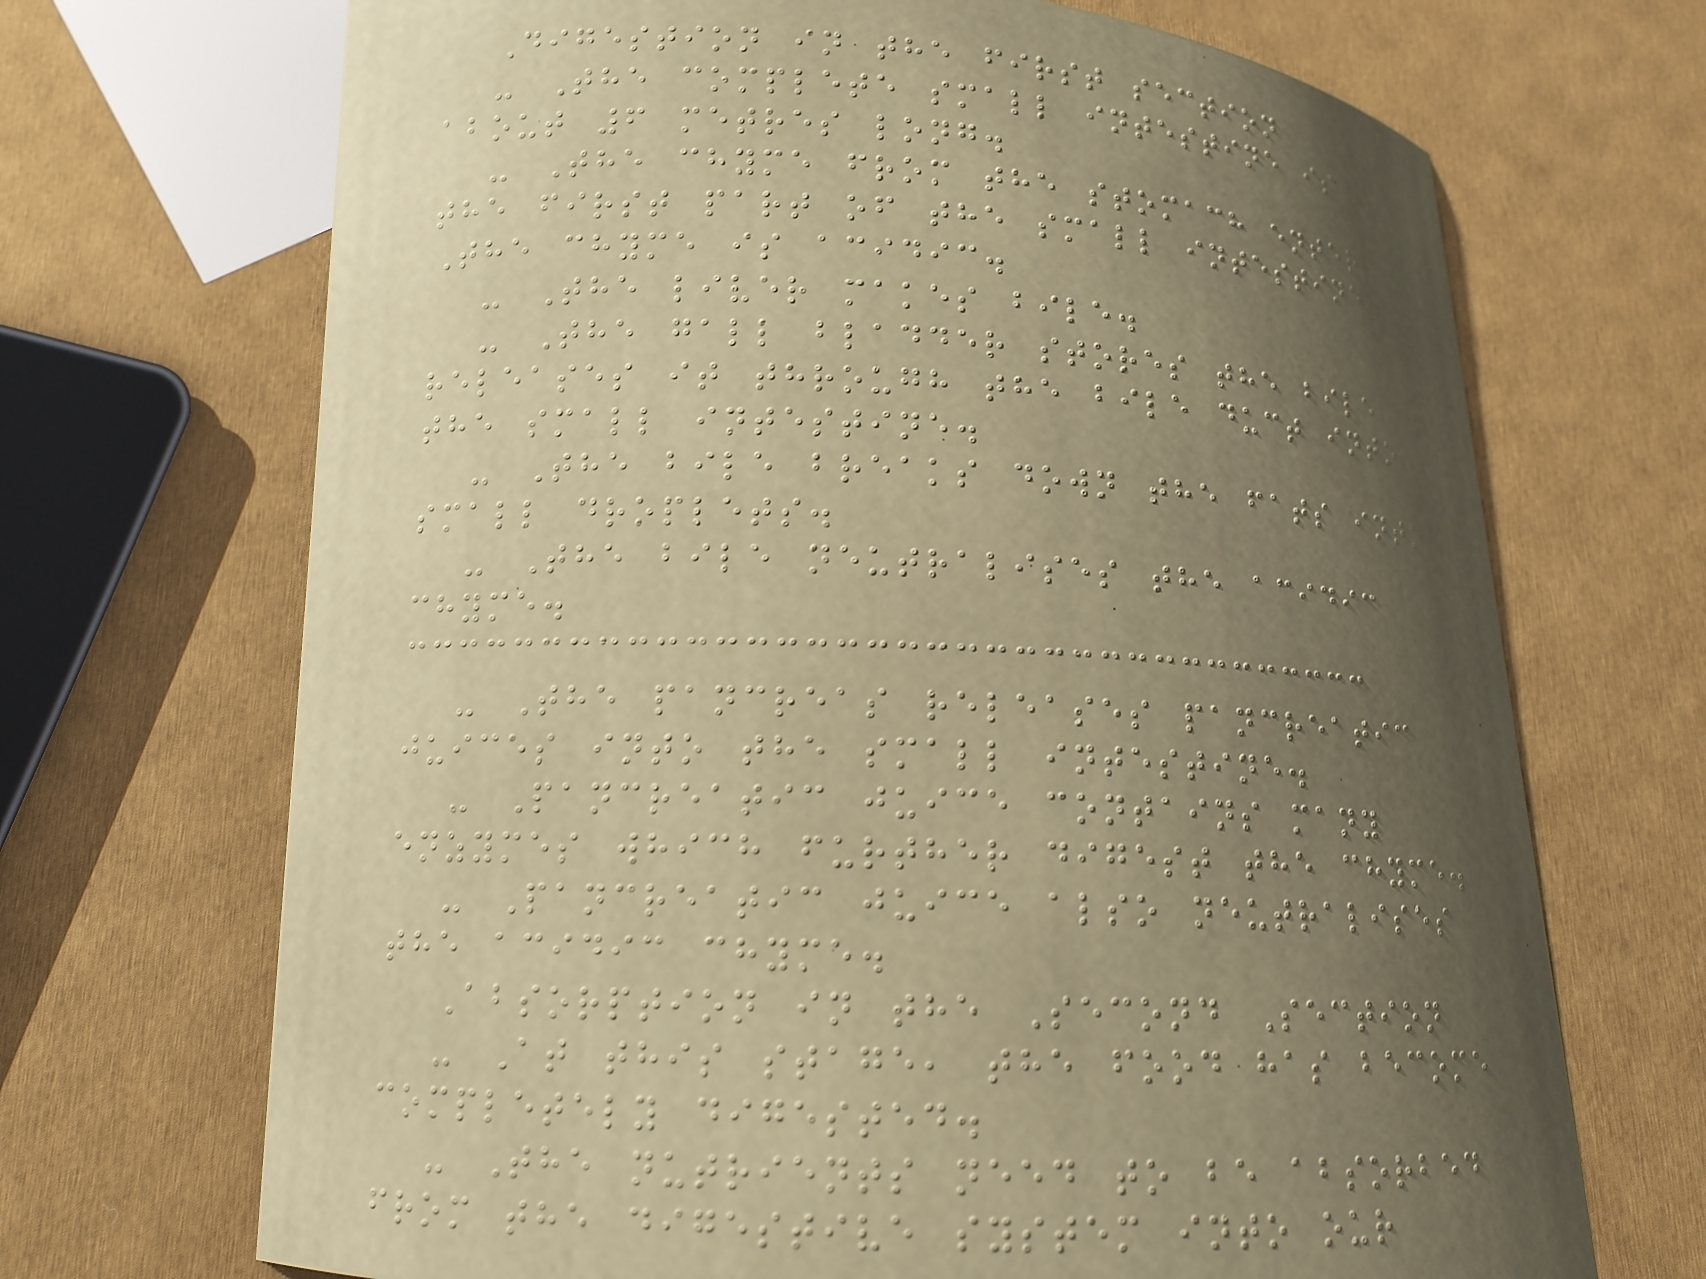Digestion in the first section
- The complete small intestine is
about 6 metres long.
- The chyme from the stomach enters
the first part of the small intestine.
The chyme is acidic.
- The liver makes bile.
- The gall bladder stores the bile and
releases it through the bile duct into
the small intestine.
- The bile breaks down the fats into
small droplets.
- The bile neutralises the acidic
chyme.
- The pancreas releases pancreatic
juices into the small intestine.
- Pancreatic juice contains many
enzymes which further digest the chyme.
- Pancreatic juice also neutralises
the acidic chyme.
Absorption in the Second Section
- At this stage, the food has become
completely digested.
- The nutrients need to be absorbed
from the digestive system into our
